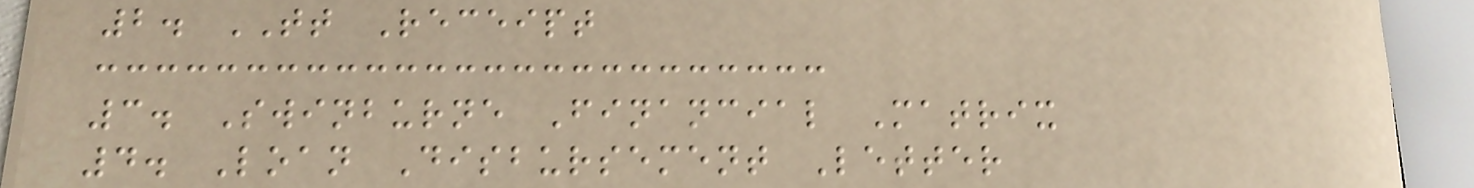2. TT Receipt
3. Swinburne Financial Matrix
4. Loan Disbursement Letter
